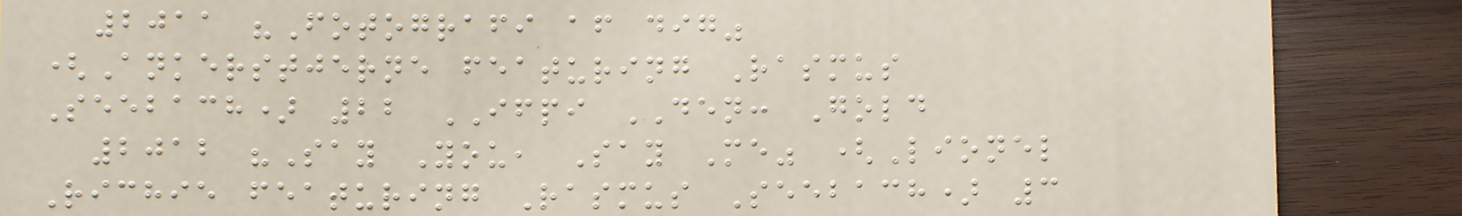2011 "Fotografi af dig"
(Ankerstjerne featuring Rasmus
Seebach) 22 IFPI DEN: Gold
2012 "Say You, Say Me" (Lionel
Richie featuring Rasmus Seebach) 3
